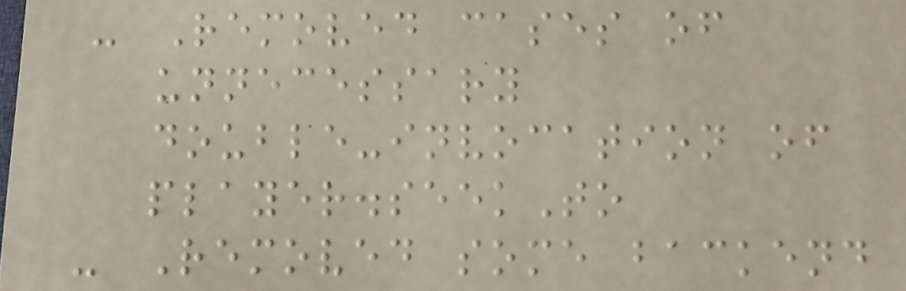- Removed cases of
unnecessary
double-invocation of
player.seekTo
- Removed some backend
